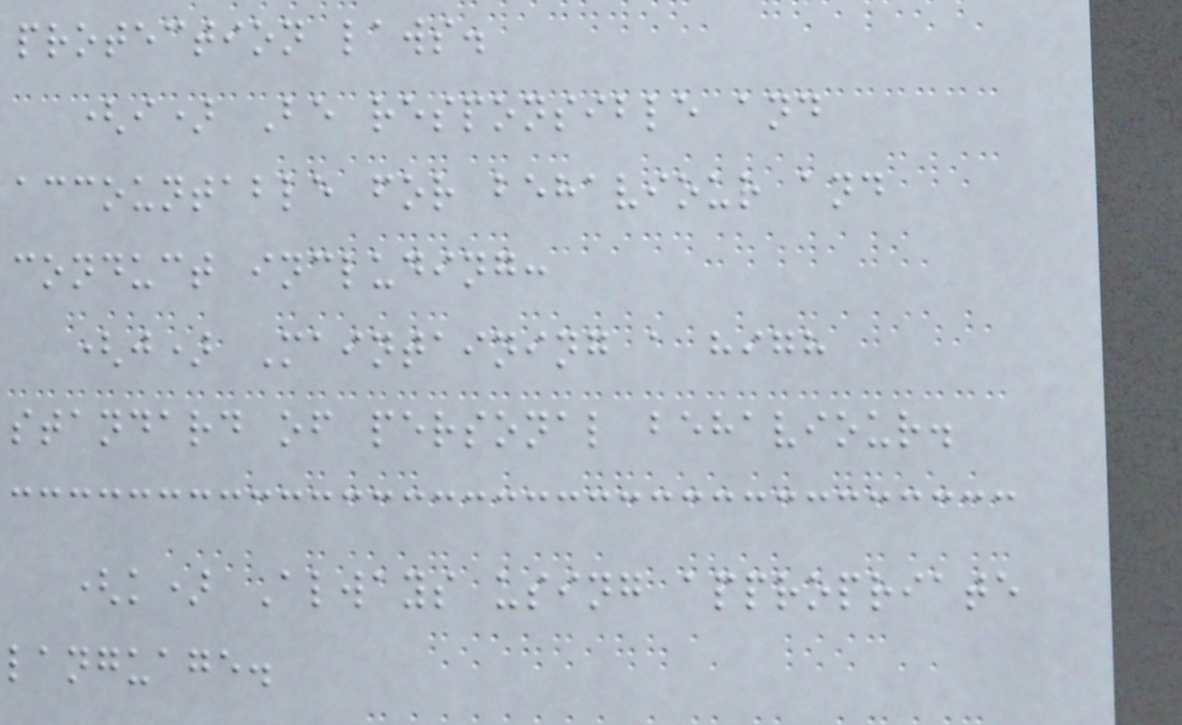protection laws.
(i) Be responsible and
accountable for behaviour and
conduct including:
(j) Maintaining a high
standard of personal behaviour.
(k) Always using appropriate
language.
